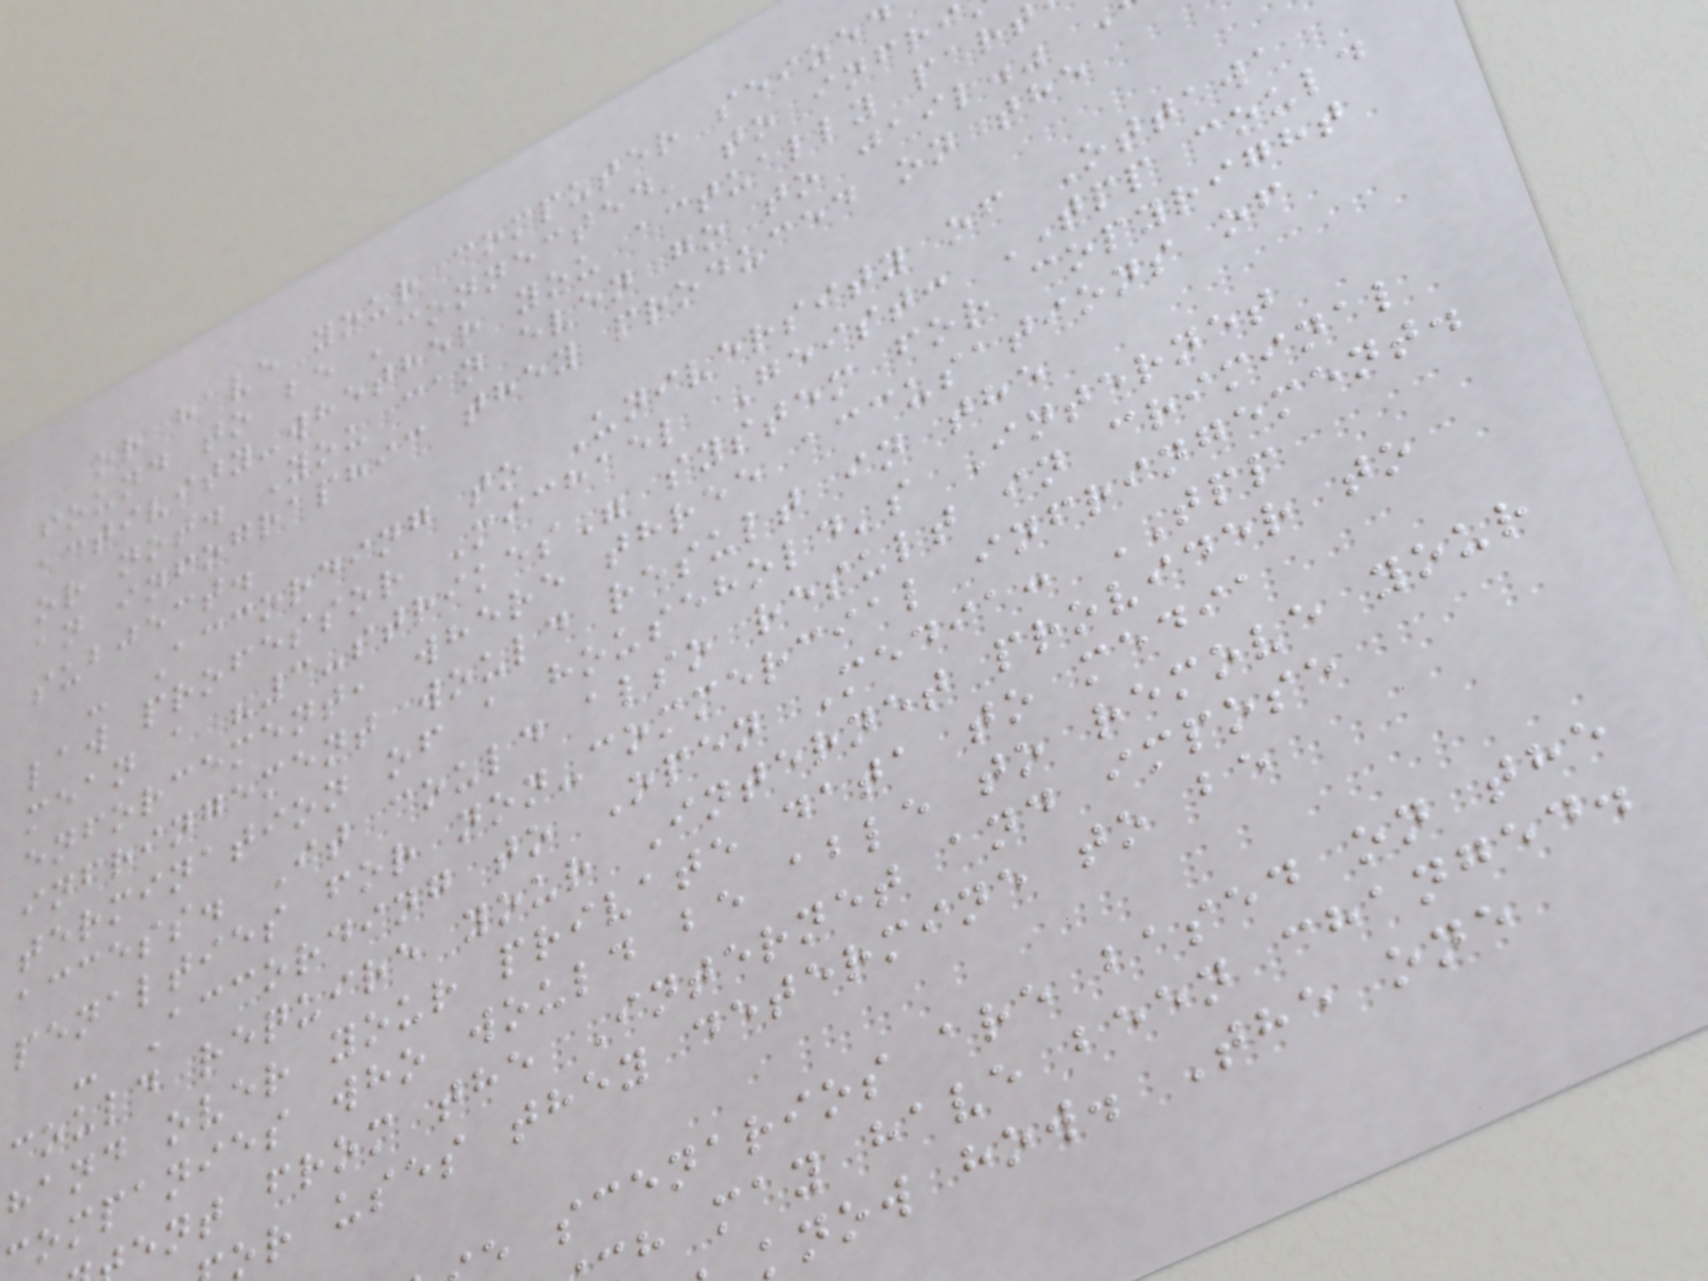or have your computer seized
found to be 'connected' to infri
activity-whether you actually part
or not. You can even go to jail."
an infographic they produced on the
subject.
- According to University of Ottawa
law professor Michael Geist: TPP could
mean a "3-strikes" system for copyright
enforcement, where three accusations of
infringement would result in the
termination of a household's Internet
access. It could also result in criminal
penalties for non-commercial infringement.
- According to Open Media: TPP
could require your Internet provider to
hand over your private data to media
companies who would be able to remove your
ent from the Internet and impose
or uses they determine to be
e scenarios are based on the
h may have been changed.
know how. The one
